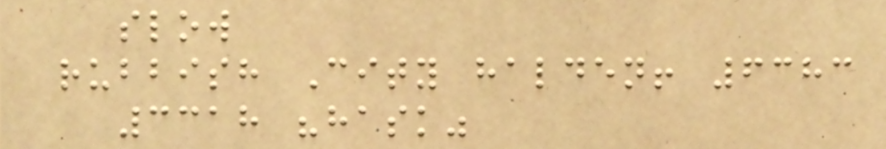slow
rubbish City halden! 6383
3318 "hask"
